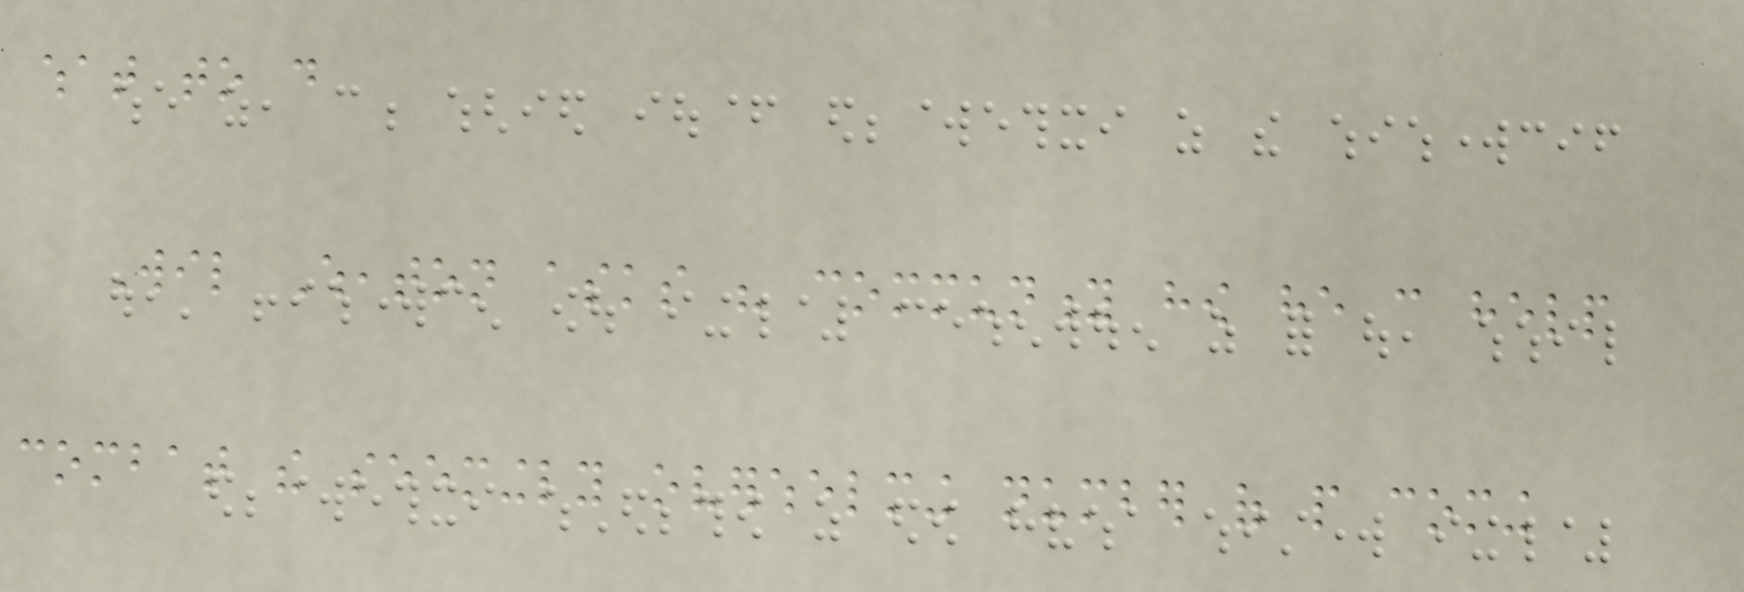what to do
Wil Wheaton asks his community how he can help
combat the seemingly overwhelming number of people coming
